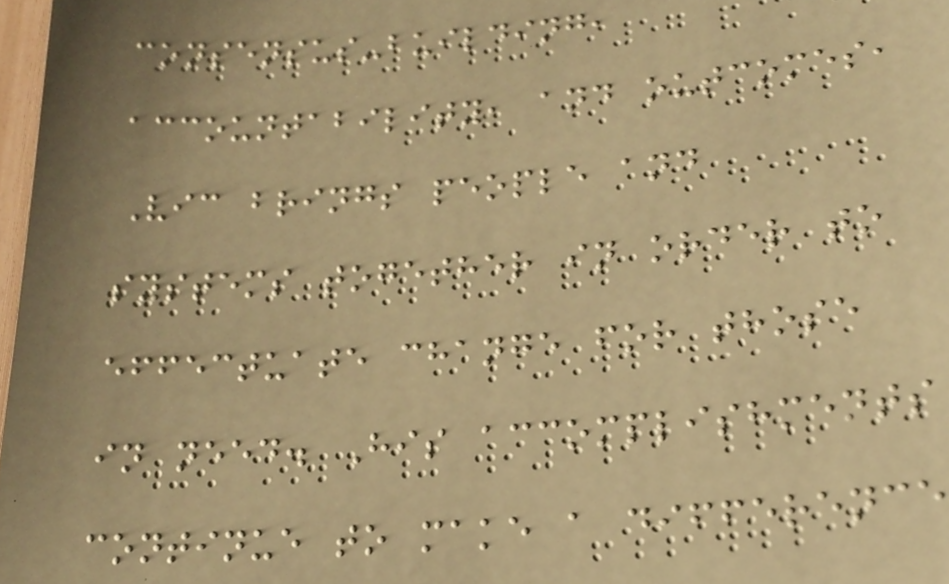consensus-building,
accountability, and outcomes,
Vic brings people and
systems together in order to
effectuate change for those
in need. His accomplishments
continue to make a difference
